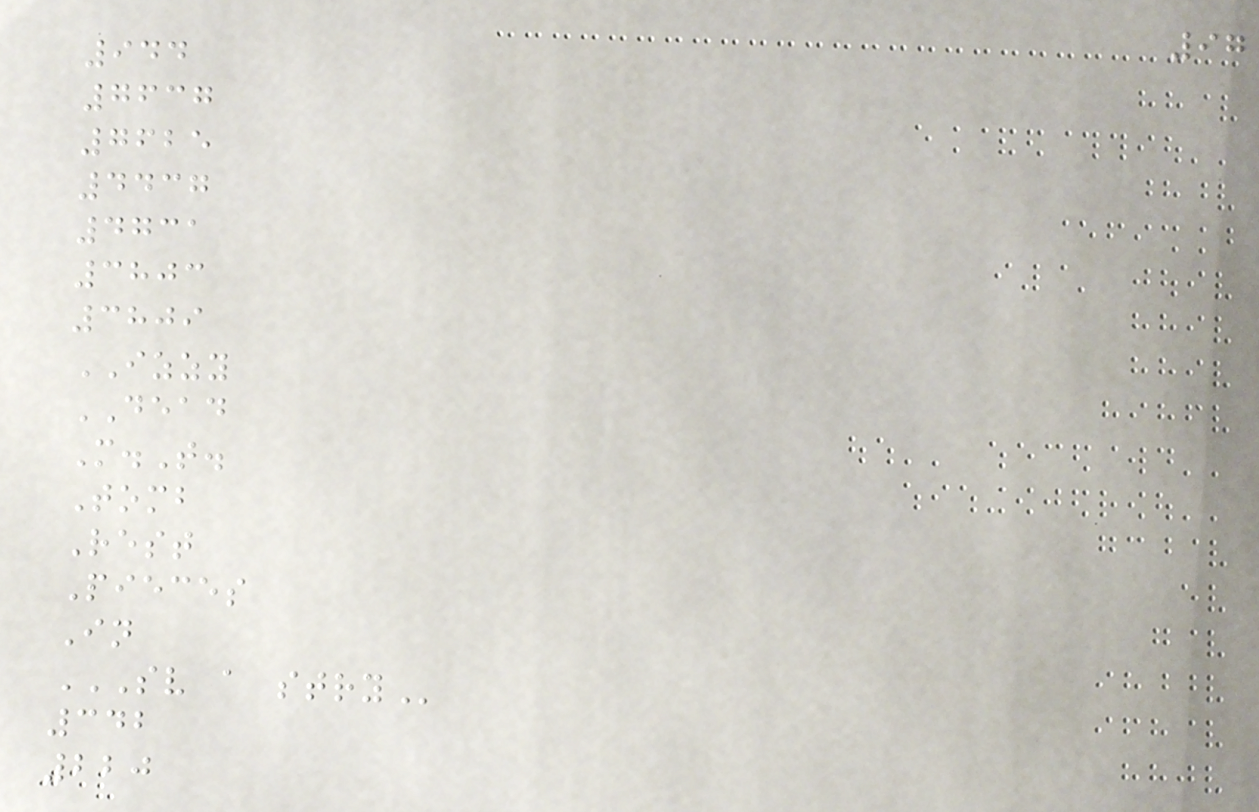97
944
7637
7625
4437
4731
3803
3809
IZZY
DEAD
M.T.
Tomb
Rest
Pieces
In
SV A STRY
342
220
